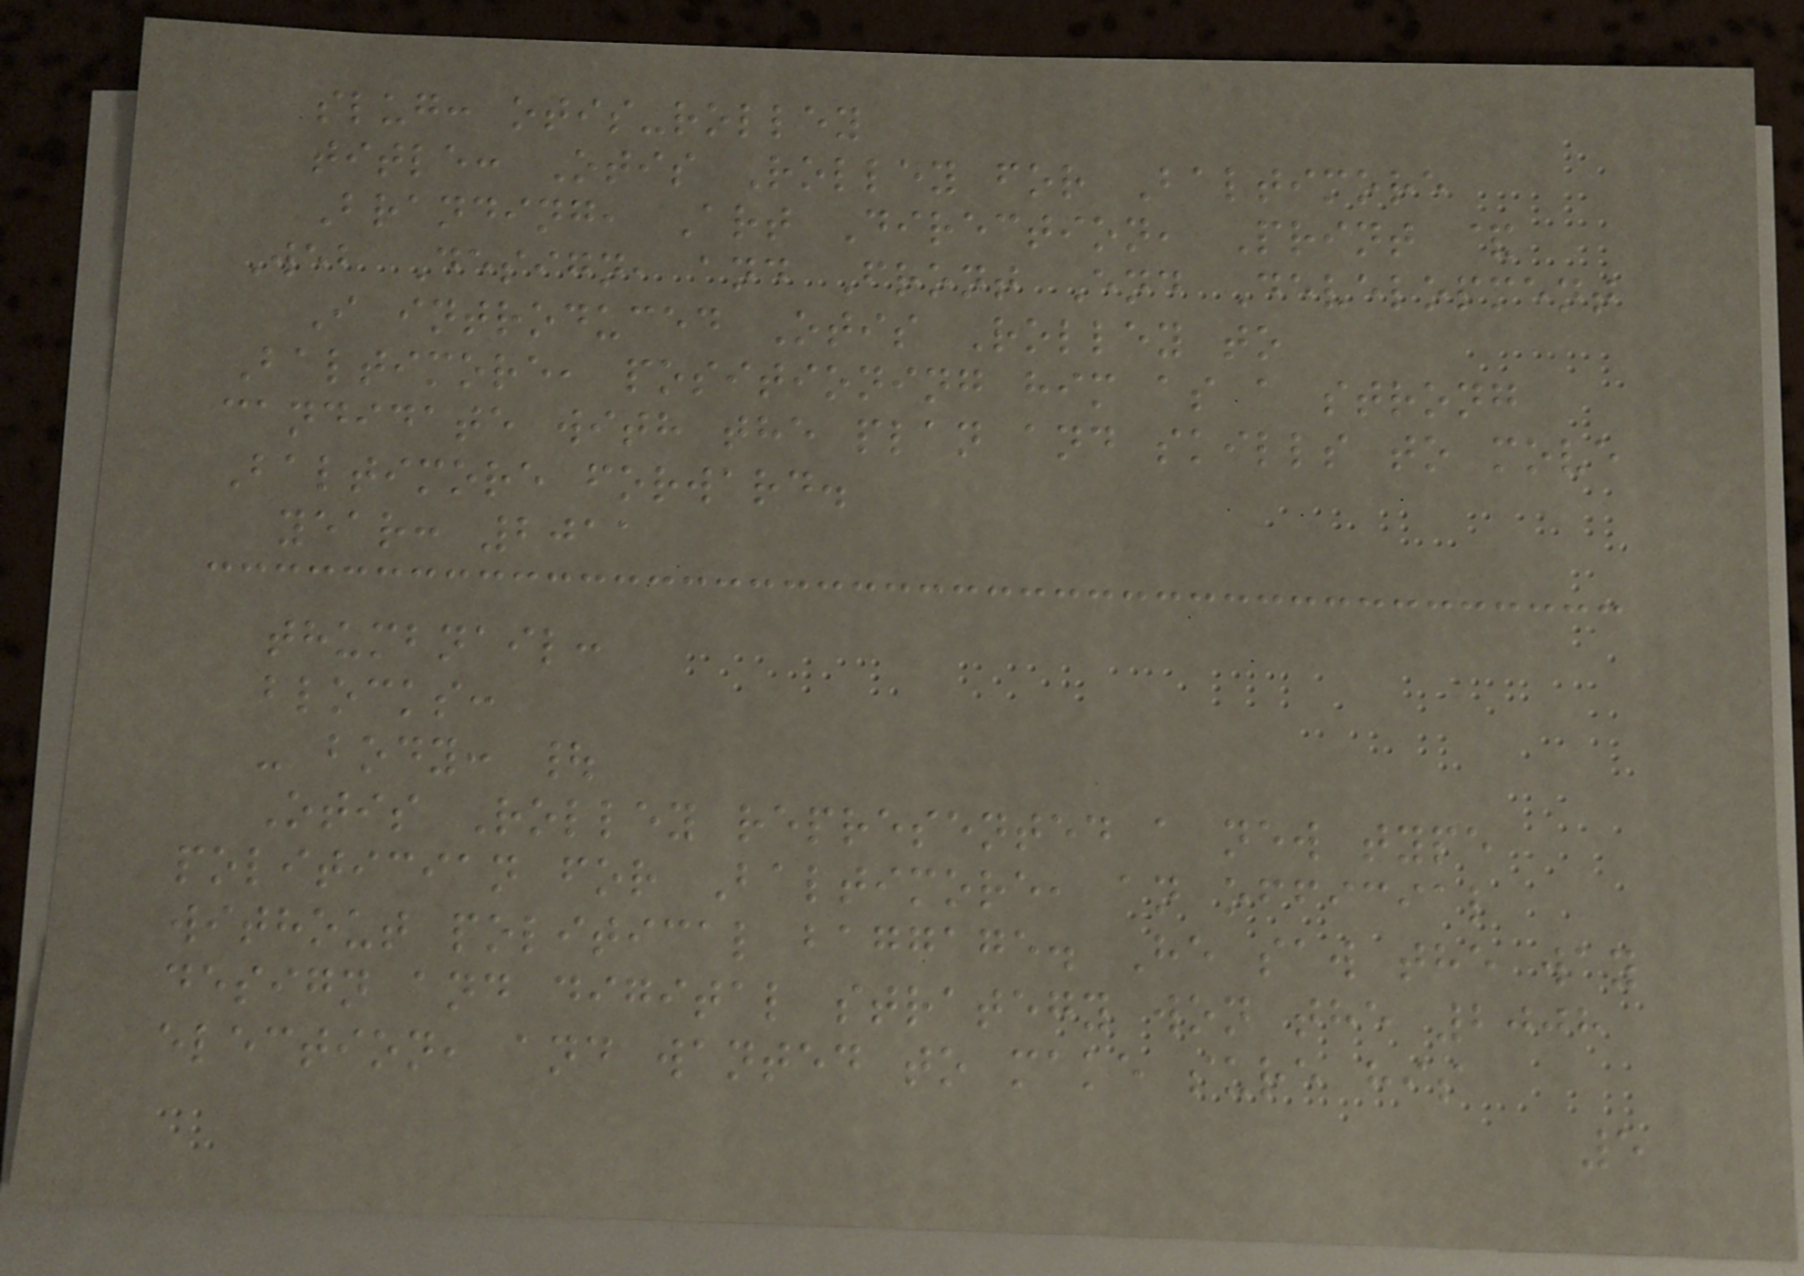slug: otis-rolley
title: Otis Rolley for Baltimore
Branding, Art Direction, Print &
Web Design, and Front End Development
I introduced Otis Rolley to
Baltimore, positioning him as a strong
candidate with the plan and skills to move
Baltimore forward.
year: 2011
thumbnail:
blocks:
- body: |
Otis Rolley represented a new type
politician for Baltimore, an official
without political baggage. He saw the way
design and digital strategy won the 2008
election, and wanted to make sure his
5
